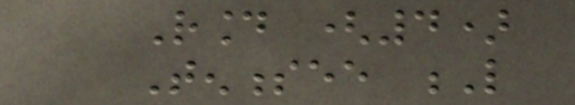Round (4)
Tennessee L
